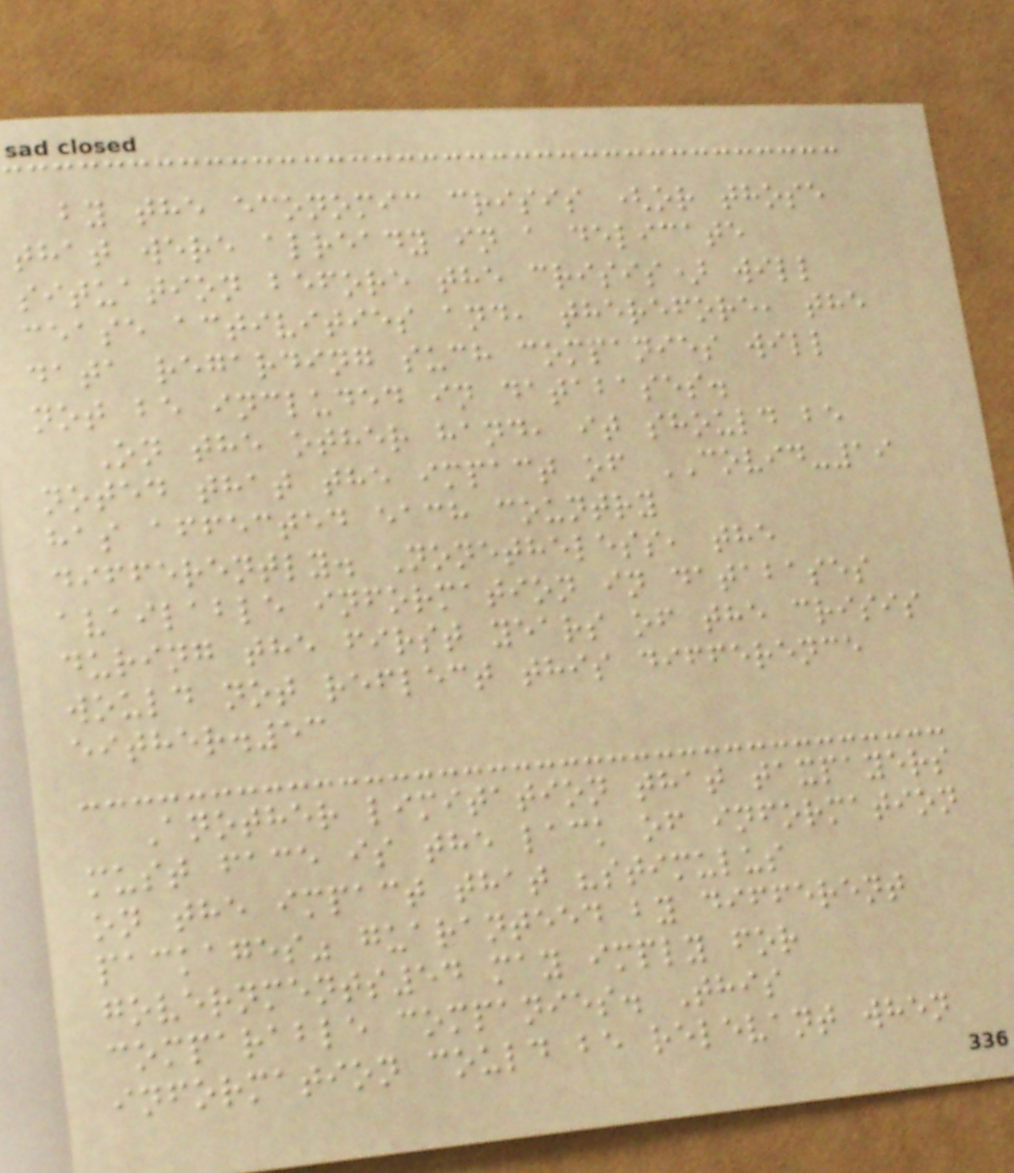by the economic crisis (or those
that were already in a delicate
situation before the crisis) will
cease activities and, therefore, the
data regarding such companies will
not be included in databases.
On the other hand, it should be
noted that the impact of COVID-19
has affected each country
differently. Nonetheless, the
available information in databases
during the first years of the crisis
would not reflect this difference
either.53
Another limitation that taxpayers
must face is the lack of information
on the impact that "stimulus
packages" guaranteed by different
governments54 may imply for
comparable companies. This
information could be relevant when
